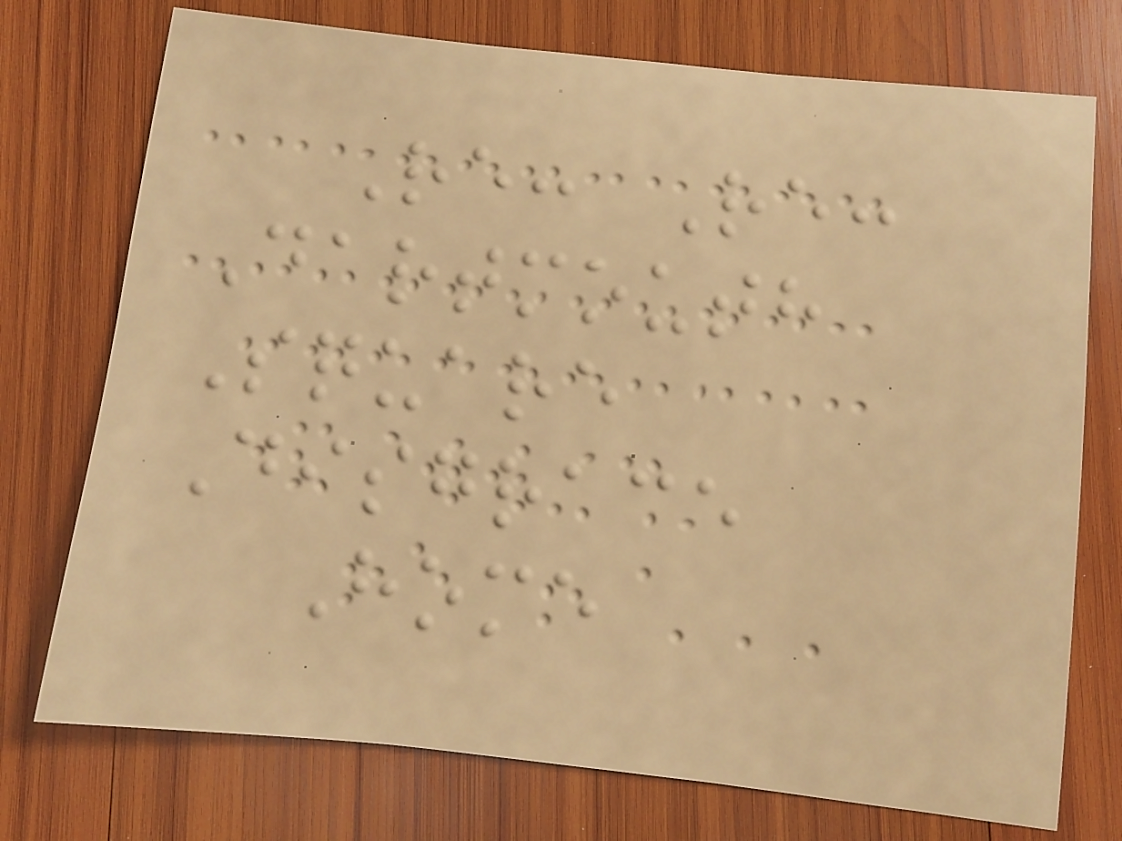Re: Re:
Dartmouth
Square
Disgrace
Home
